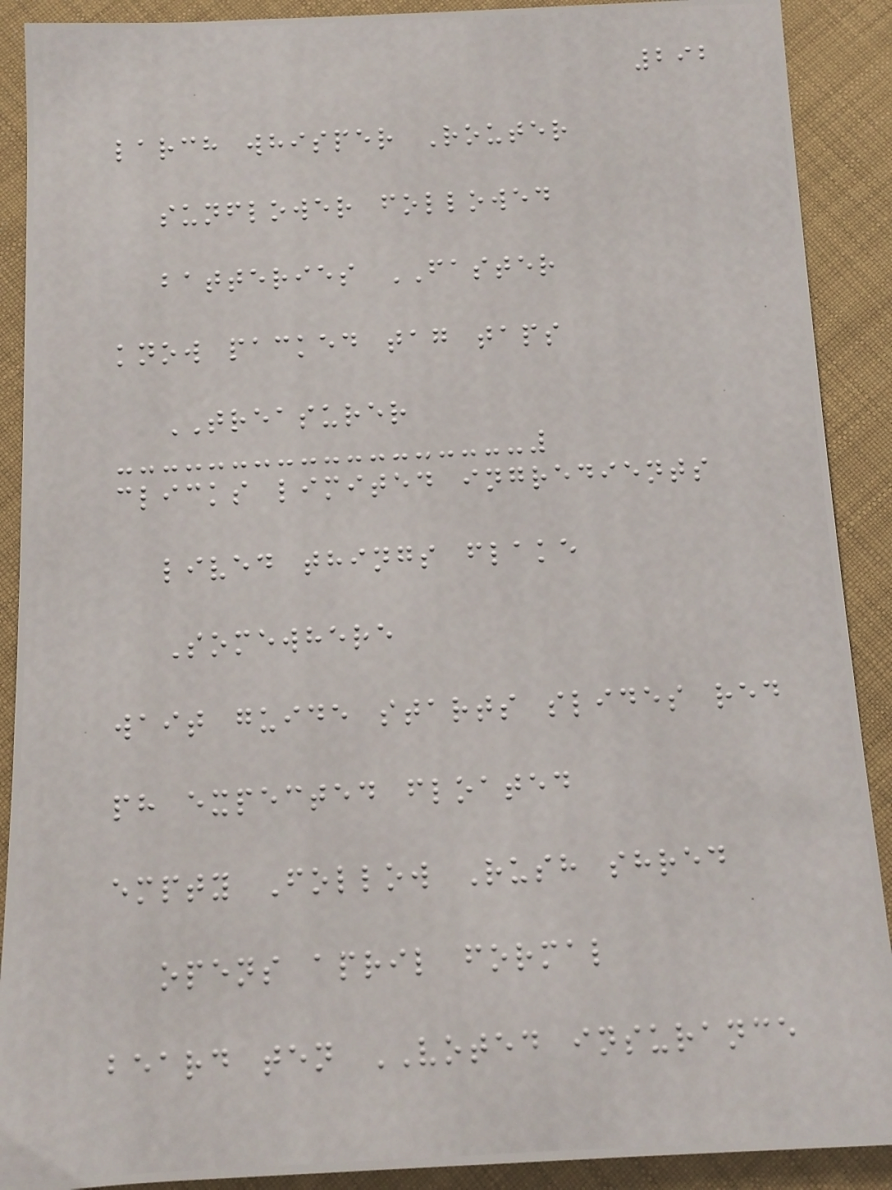292
larch whisper Router
sunflower followed
batteries FASTER
know packed tag taps
TREASURER
clicks limited ingredients
lived things flake
Somewhere
wait guide starts slides red
ph expected floated
empty Follow Rush shred
opens april formal
beard ten VOTED insurance
